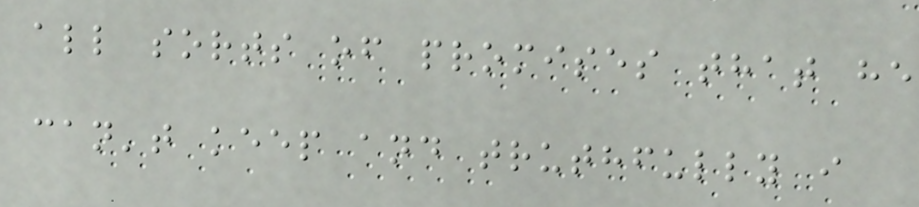all sorts of promises that he
can't keep and truthfully i
